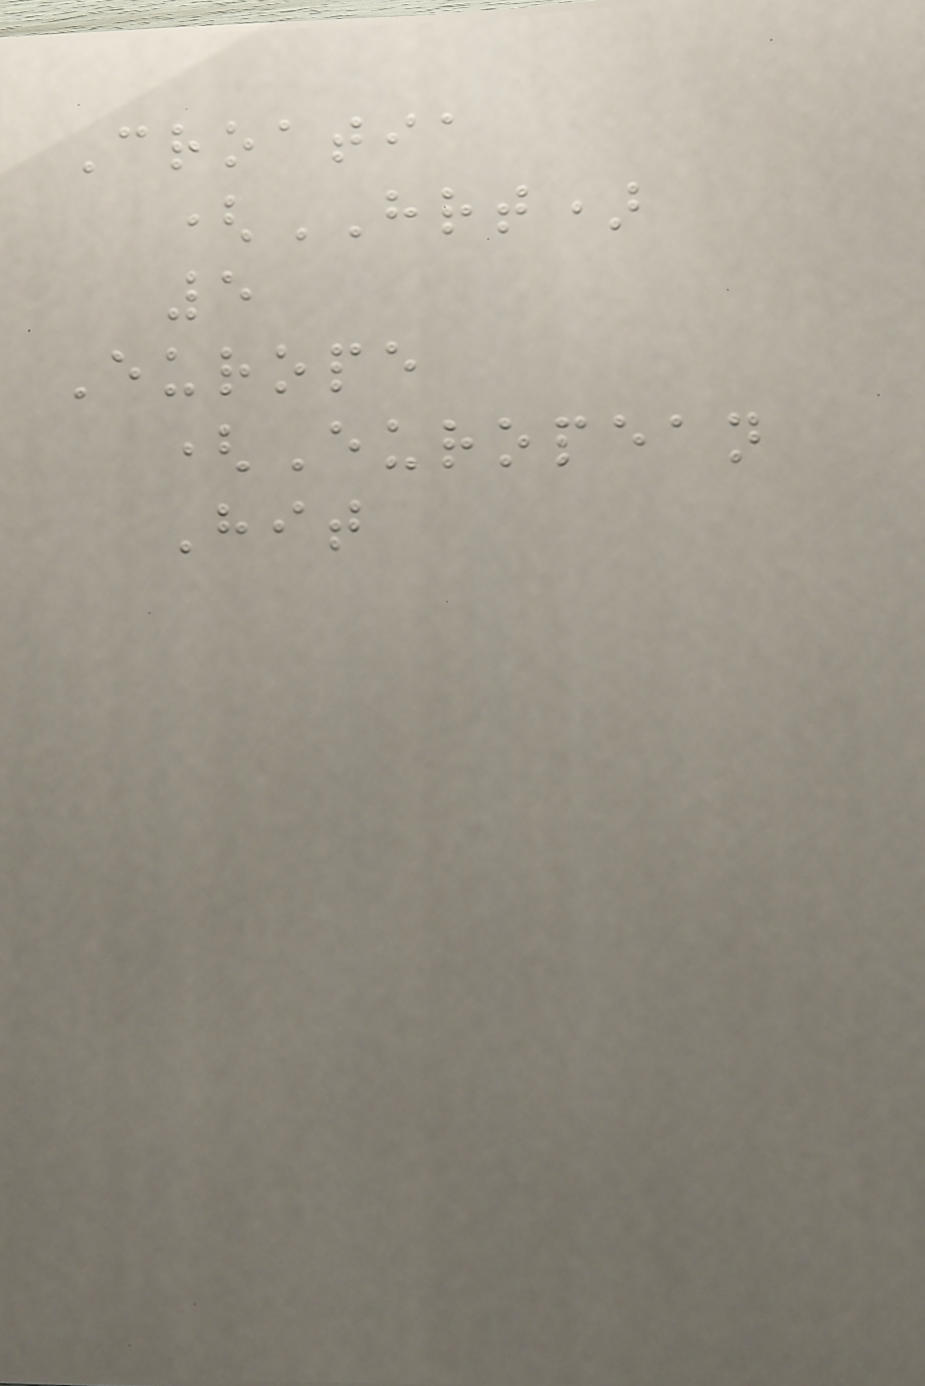Croatia
(HRT)
5
Europe
(European
Hit
